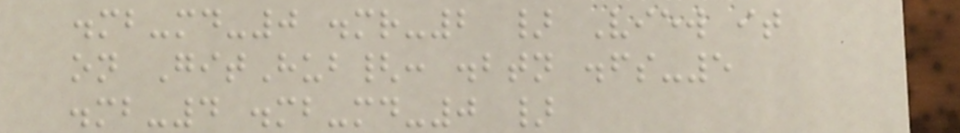.mb-md-0 .mr-2 } View it
on GitHub{: .btn .fs-5
.mb-4 .mb-md-0 }
